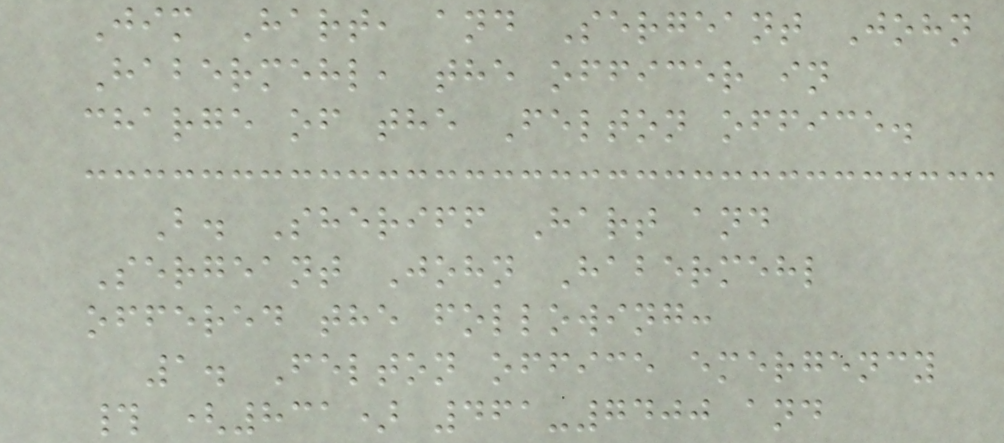Jim Hart, and Sergeant John
Habermehl, the officer in
charge of the Felton office.
B. Sheriff Hart and
Sergeant John Habermehl
offered the following:
1. Felton office emergency
# (831) 461-7400 and
